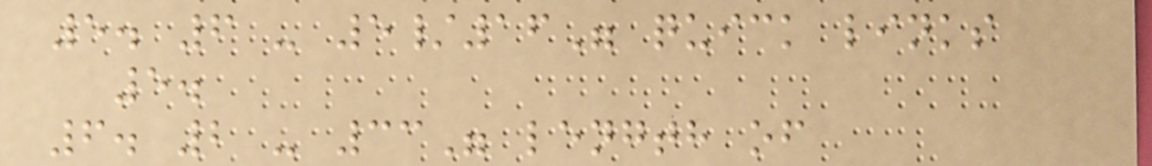5. 6 - 5/16" quick links
5.
6. 2 - 33" length of
